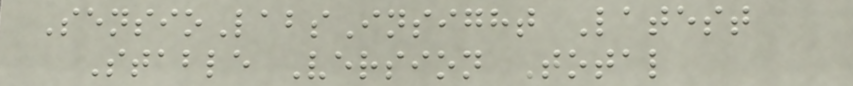SensioLabsInsight Latest
Stable Version Total
